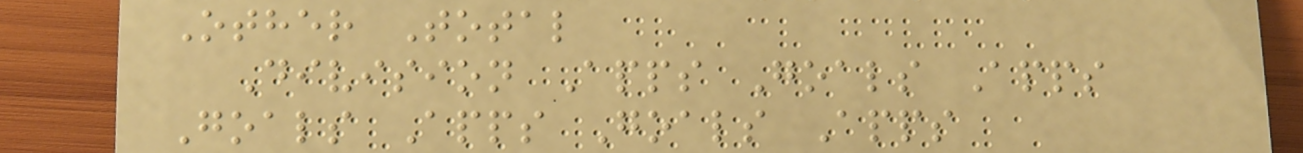Other Total
Division Apps Goals Apps
Goals Apps Goals Apps
